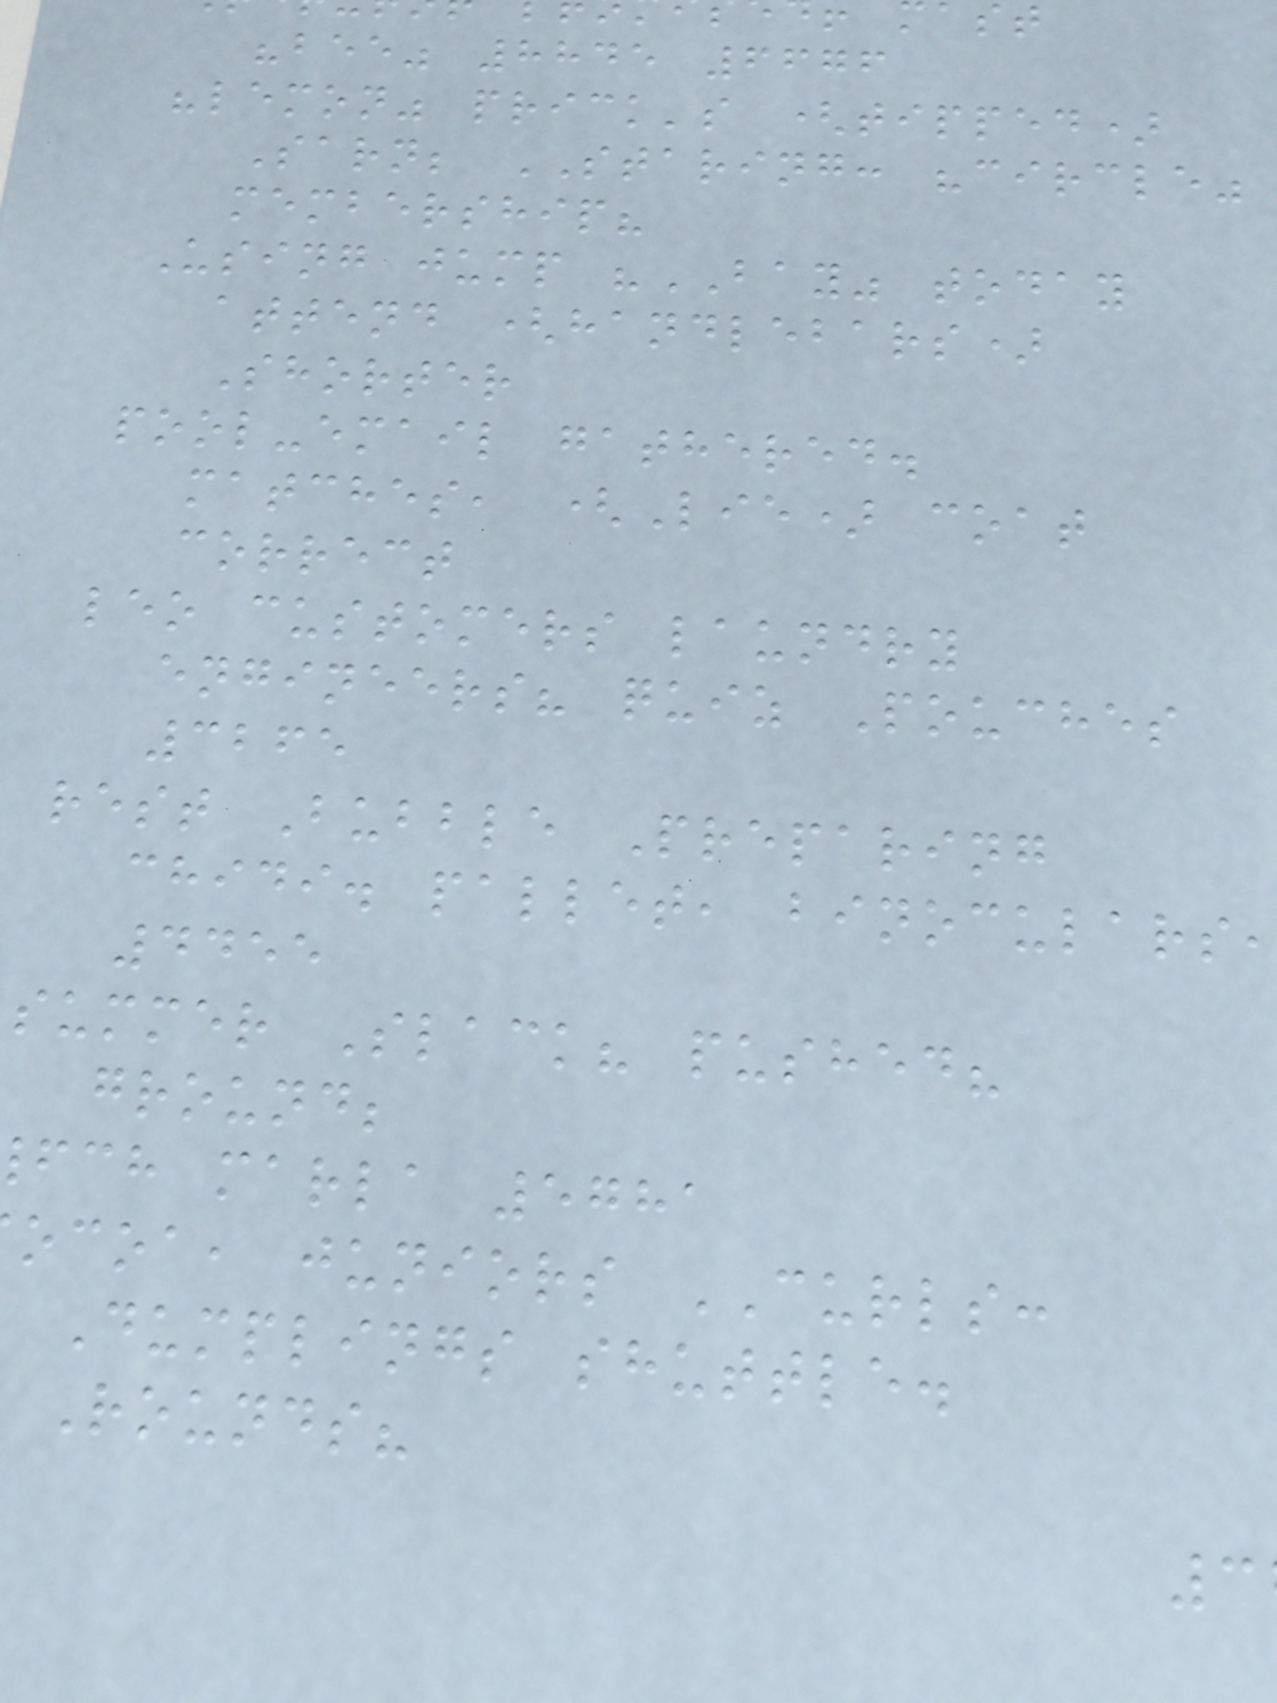"bee" 8845 6676
"lemon" prick's (tipped)
Sarn; STARING: "circle"
membership?
Using jump "BAY" today
attend (handlebars)
Shorter
pool-email gathered.
matches, (Lie) coat
correct
leo customers laundry
engineers? quiz Pouches
3265
rest Bubble Preparing
chidi. pallet, binoculars
4455
summer Slack? pushed?
ground;
fch marla 5781
ocoa, juniors CURLS:
Dumplings shuttle.
Rounds?
